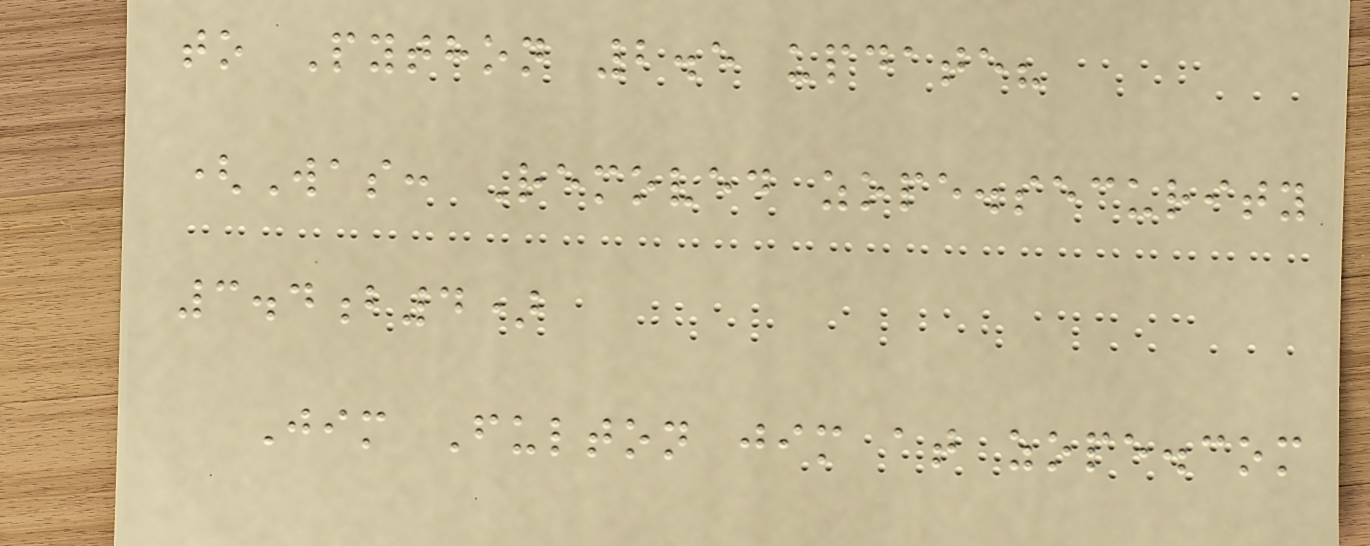to Python 2.5 update?
(Was: Removed zope.security
3.4b4)
Jim Fulton jim at zope.com
